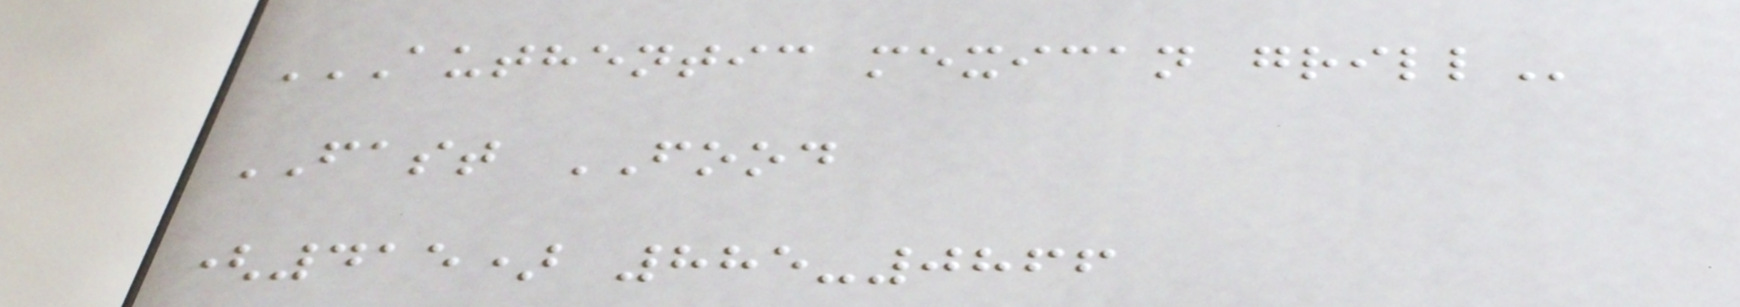AUTHENTIC MEXICAN GRILL
FAST FOOD
(415) 885-0866
